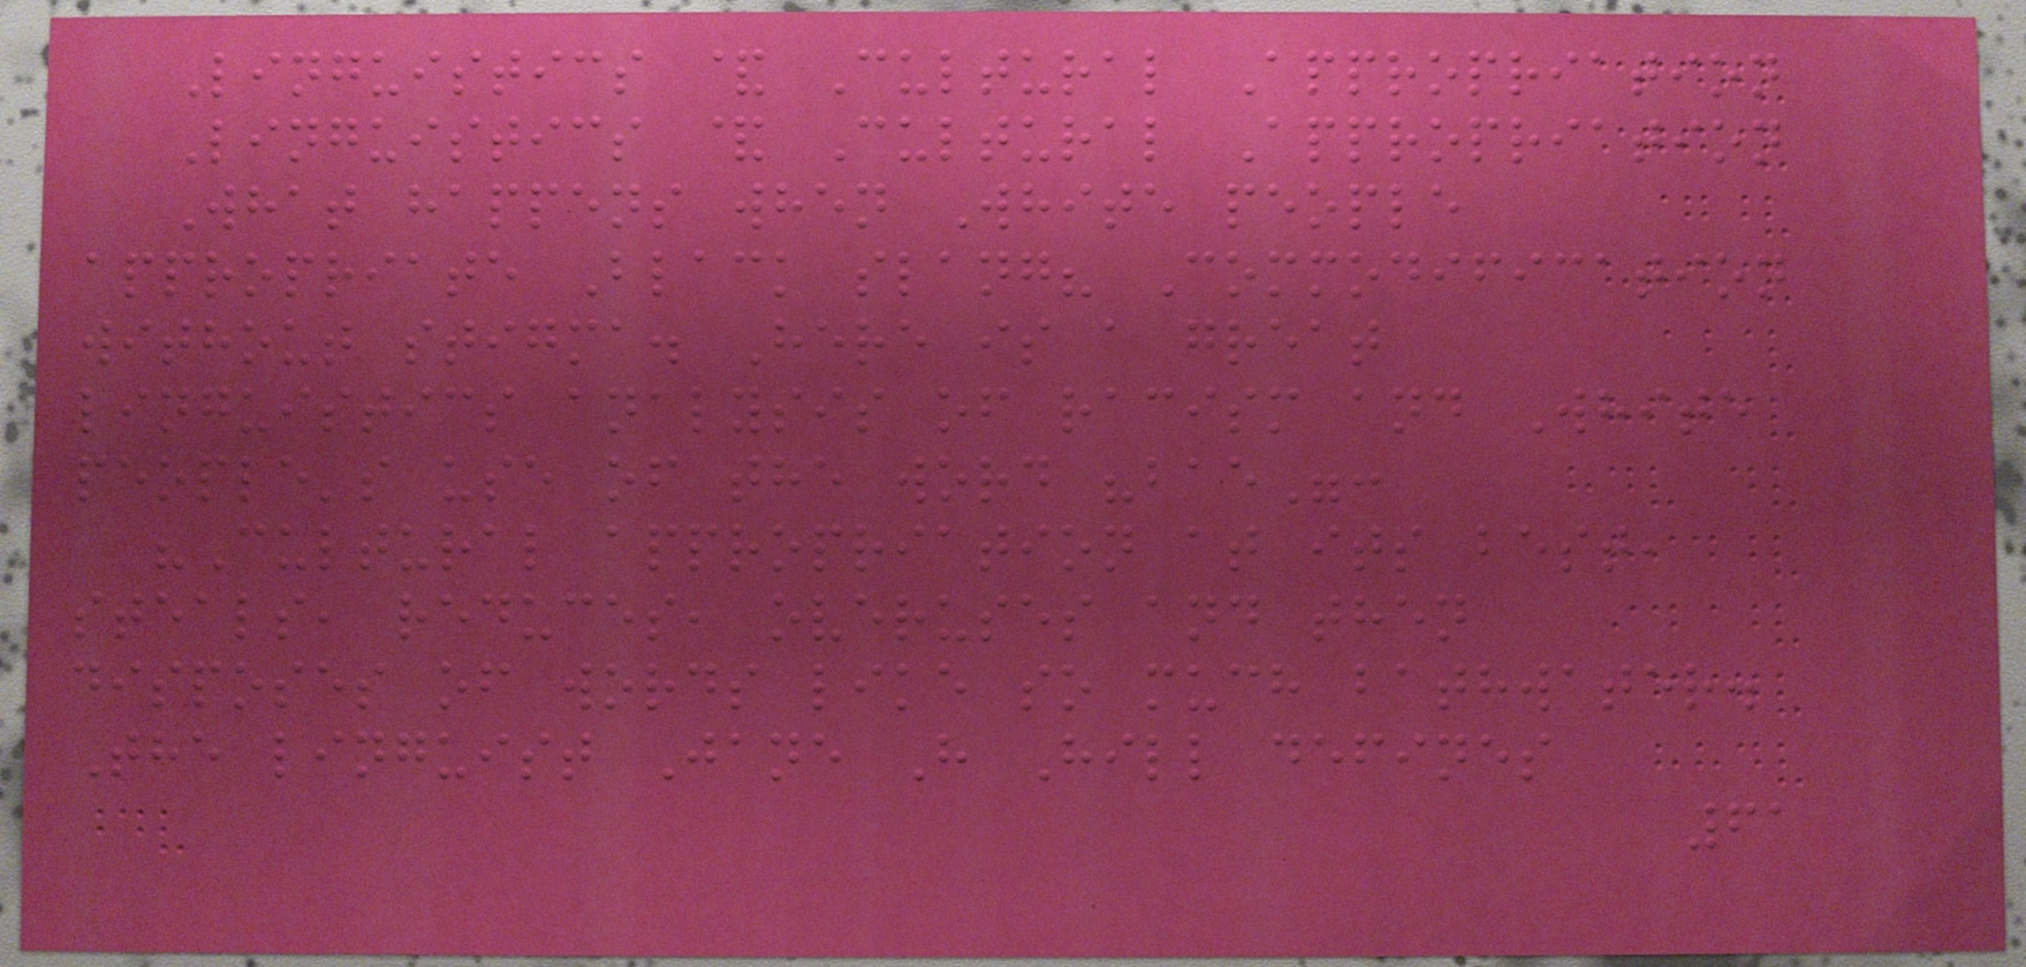Linguistics & Cultural Appropriation
Linguistics & Cultural Appropriation
What happens when White people
appropriate Black slang? Commodification
without stigma. Here is a great
linguistics analysis of racism and White
people's use of the word "bae":
"Cultural appropriation at its best,
steals, reduces, overuses and then
disposes of words like so much bathwater.
The linguist Jane H Hill defines
61
